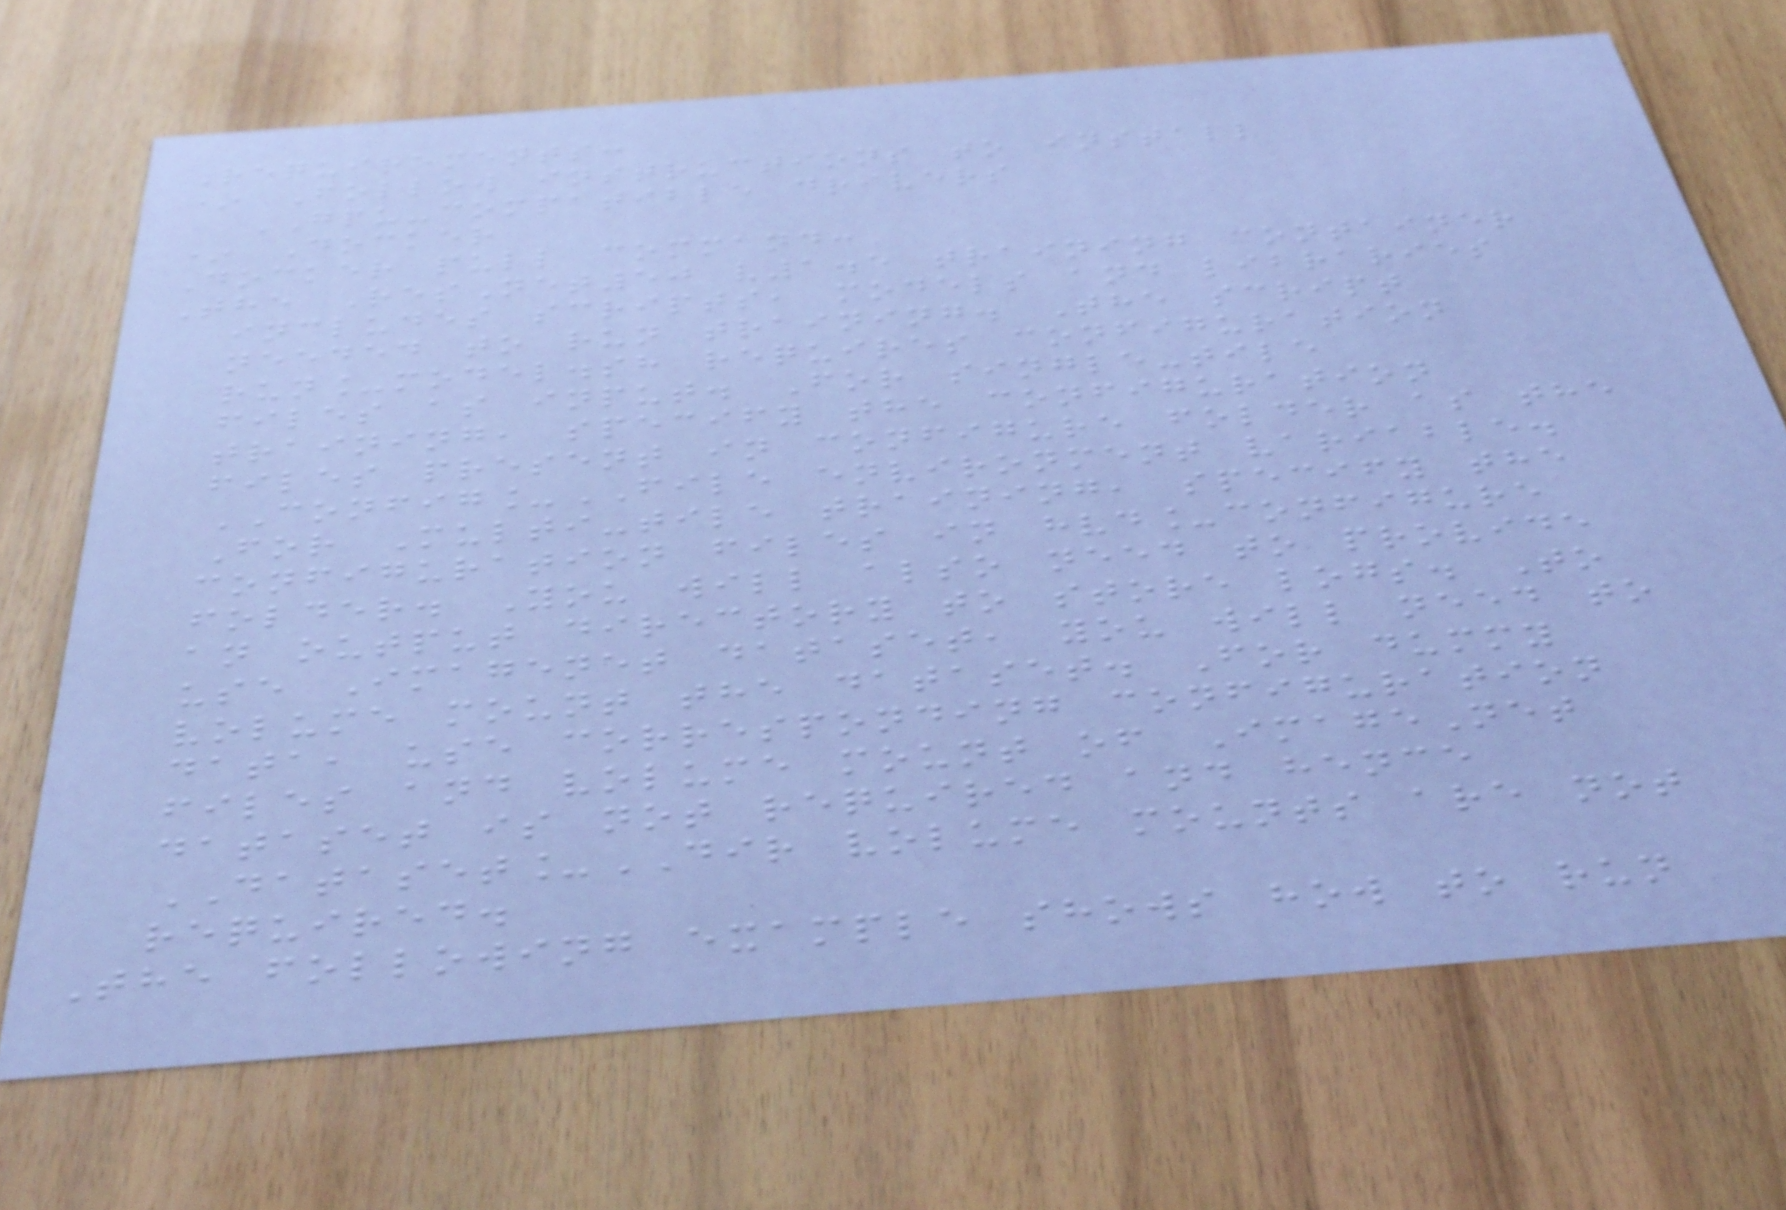Requirements:
* Follow instructions to install
GPU-compatible drivers
* Docker
Docker pull command:
The ResNet50 v1.5 training container
includes scripts, models and libraries
needed to run training. The script
run_model.sh requires configuration
files as input. For single-tile
training, specify the configuration
files present in configure folder as the
CONFIG_FILE environment variable.
For Multi-tile training, specify the
configuration files in hvd_configure
folder. You will also need to provide
an output directory to store logs. To
use Imagenet dataset, you will need to
volume mount the dataset. For dummy
data, use corresponding configuration
files and volume mount of ImageNet
dataset is not required and hence
DATASET_DIR volume mounts are not
required.
The following example shows how to run
